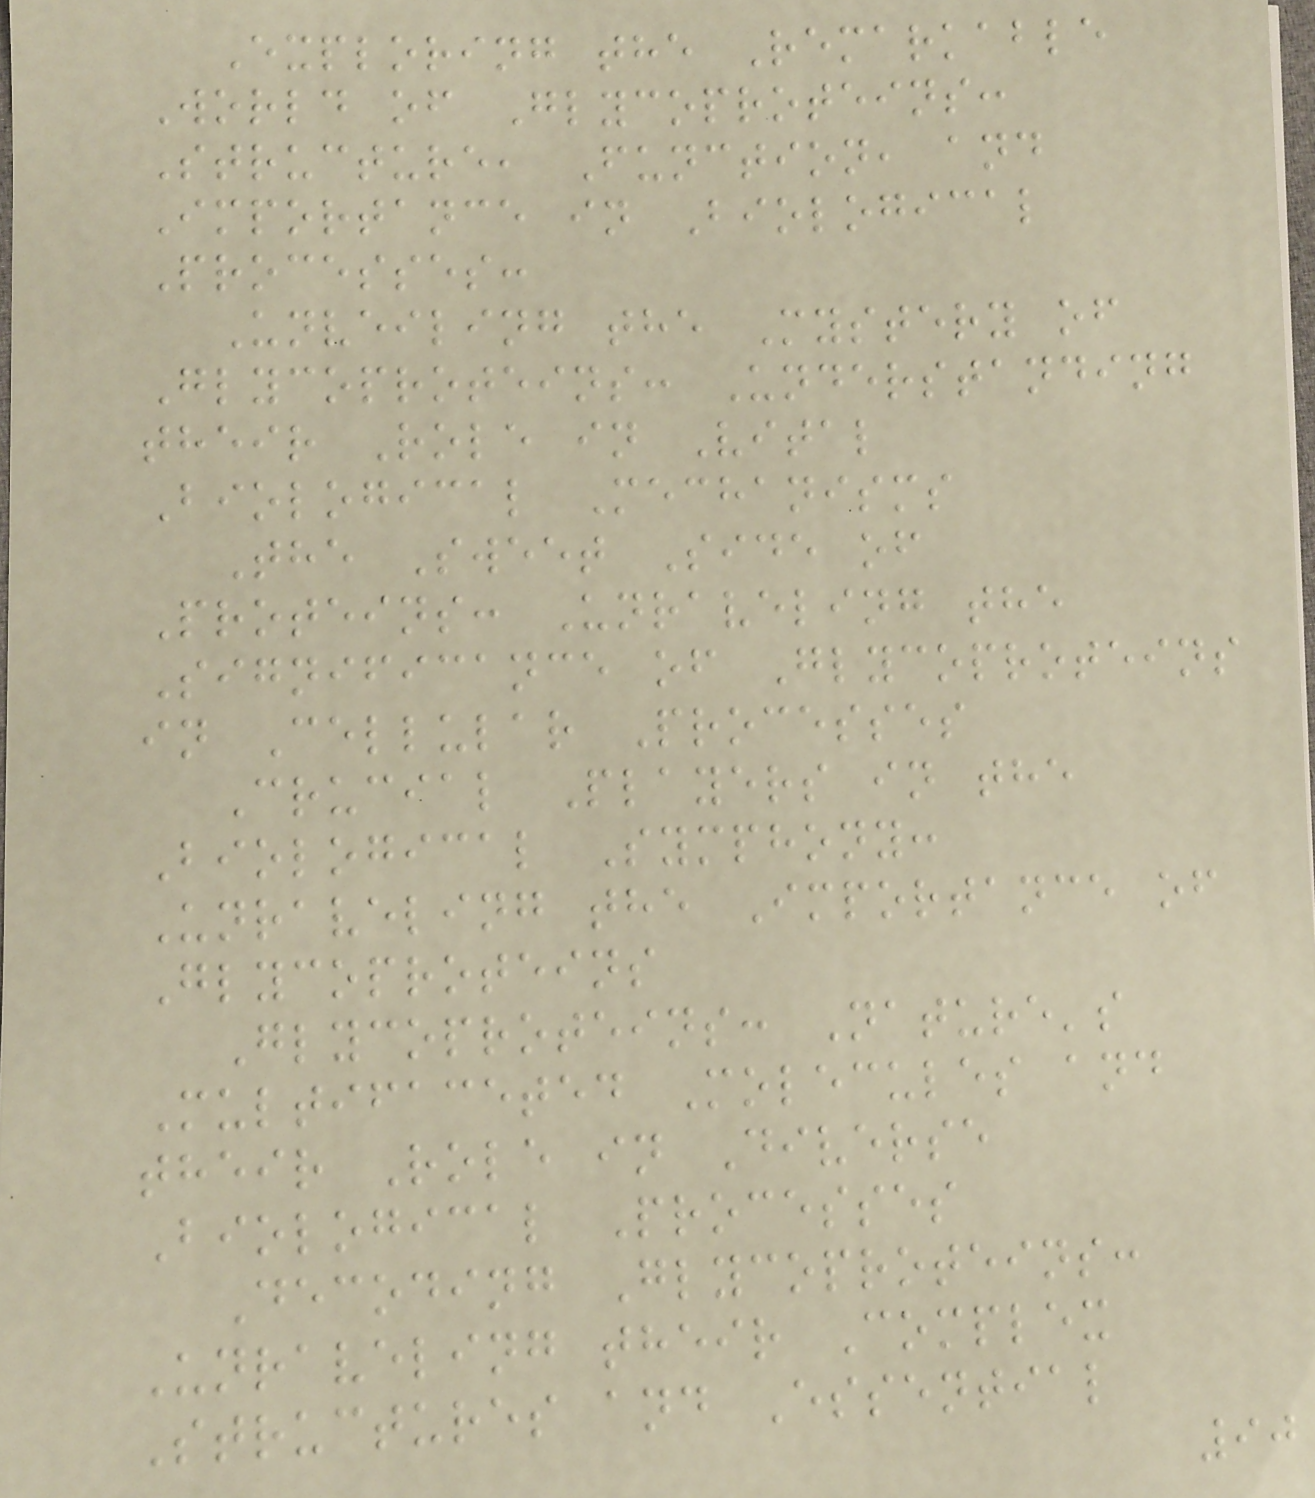Exploring the Remarkable
World of Glycoproteins:
Structure, Function, and
Importance in Biological
Processes:
Unveiling the Mystery of
Glycoproteins: Understanding
their Role in Vital
Biological Mechanisms
The Sweet Side of
Proteins: Unraveling the
Significance of Glycoproteins
in Cellular Processes
Crucial Players in the
Biological Symphony:
Unraveling the Importance of
Glycoproteins
Glycoproteins: Nature's
Multifaceted Molecules and
their Role in Diverse
Biological Processes
Decoding Glycoproteins:
Unraveling their Complex
Structures and Essential
90
